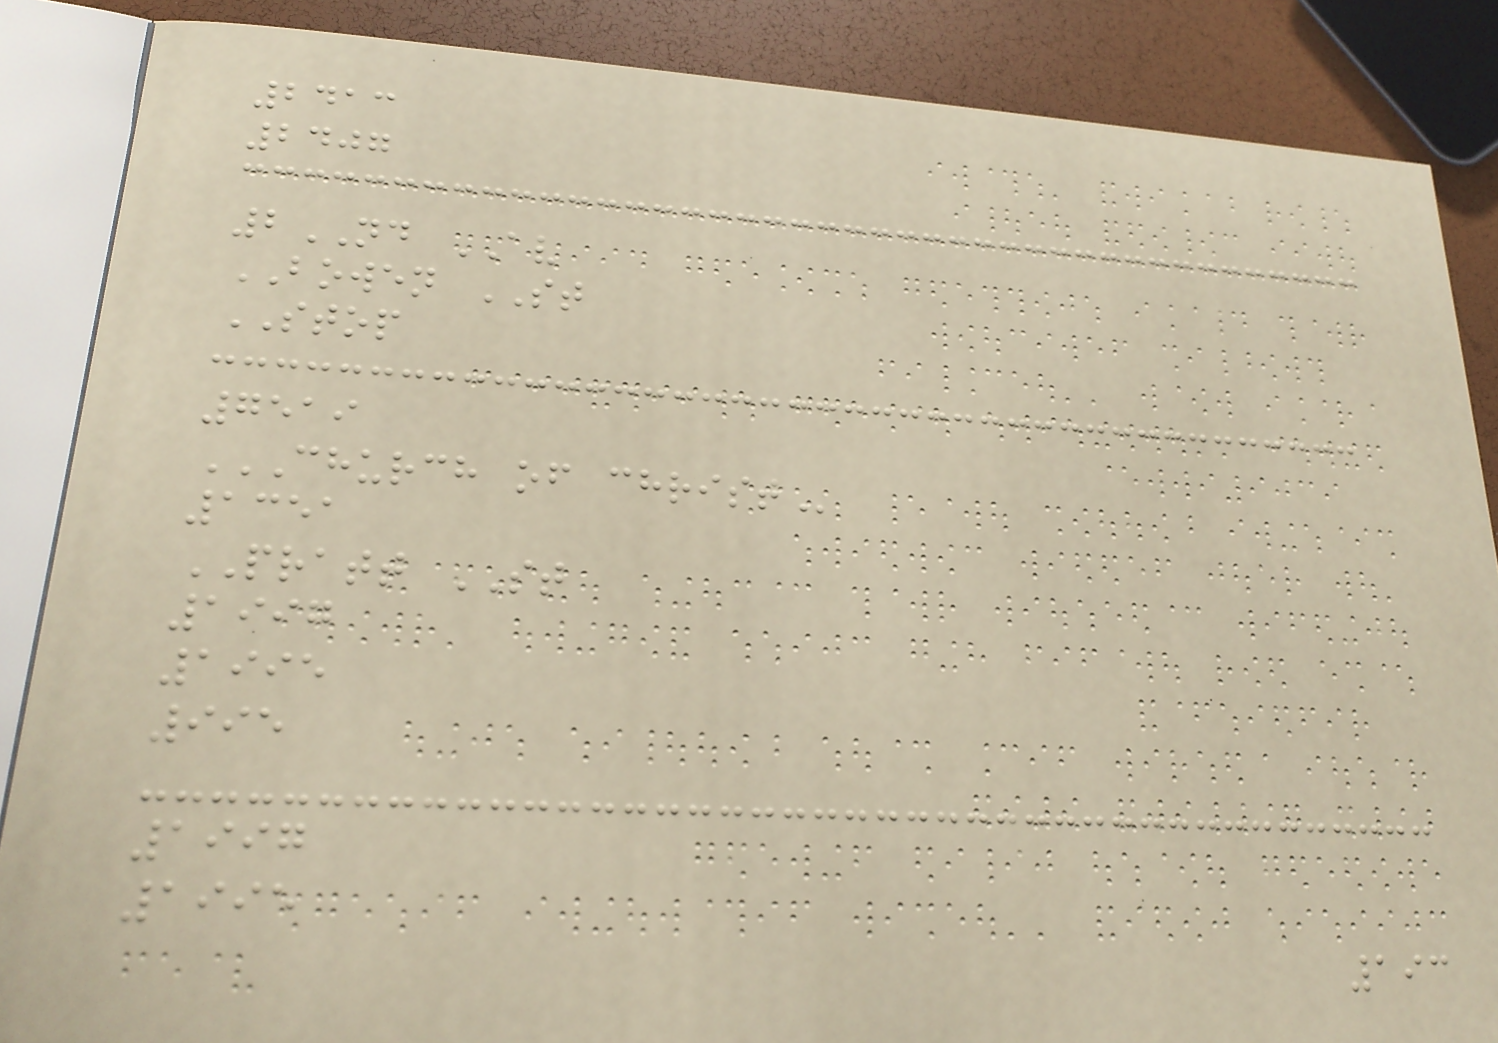2413
2407
2ND AV
BOWEN ST
STOP
7519
CHURCH OF CHRIST
1351
PRATT ST
1997
1995
995
1997
1995
193
